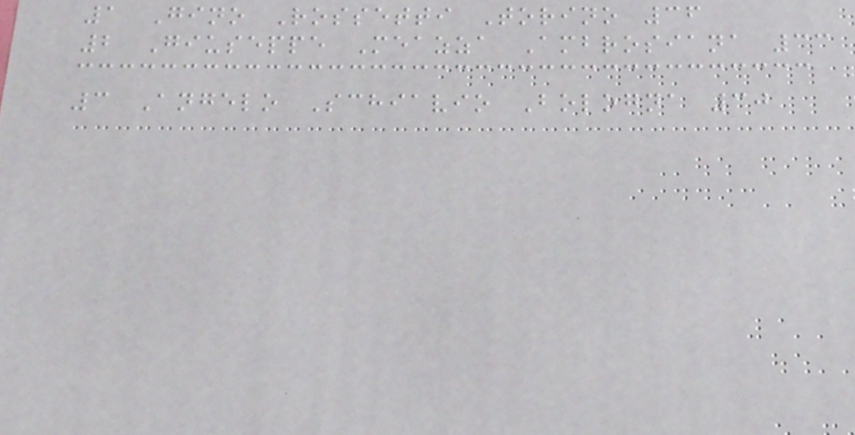1 Gino Rossetti Torino 36
2 Giuseppe Meazza Ambrosiana 33
3 Angelo Schiavio Bologna 30
